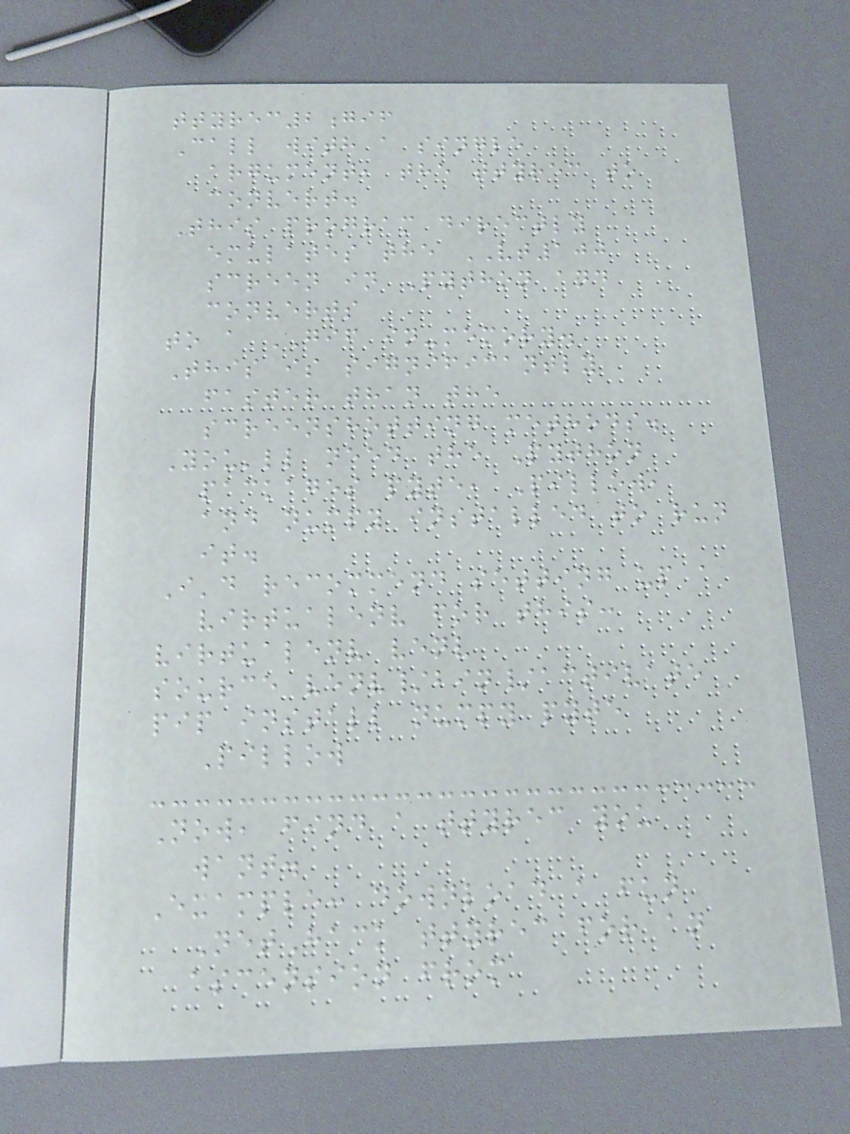ttyrec2gif
Call with a single
argument, the ttyrec to
convert.
This program directly
emulates the VT100
screen in Python and
converts
to a GIF in-memory.
This is significantly
faster than the
screenshotting methods.
You'll need the Python
packages pyte, Pillow,
and numpy installed to run
it.
I'd recommend setting up a
virtualenv for this:
virtualenv venv
source venv/bin/activate
pip install numpy pyte
Pillow
Now, find a ttyrec you
want.
Example: download a fun
NetHack ttyrec for an
ascension from
